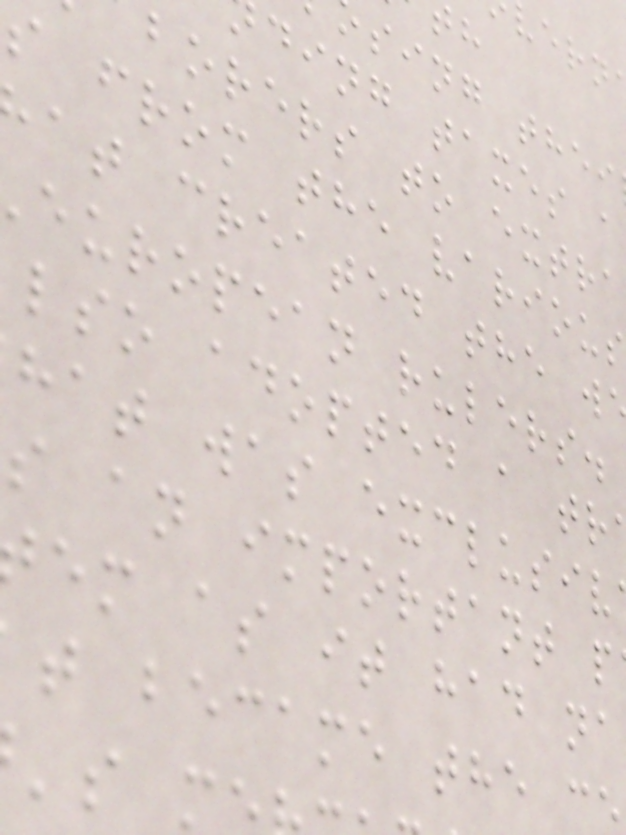sing thei
ding taxes a
borers to extra
s from the various
at created the w
european rulers.
lso adopted a tr
hat was exclusiv
s an important p
em as it had na
t became the c
